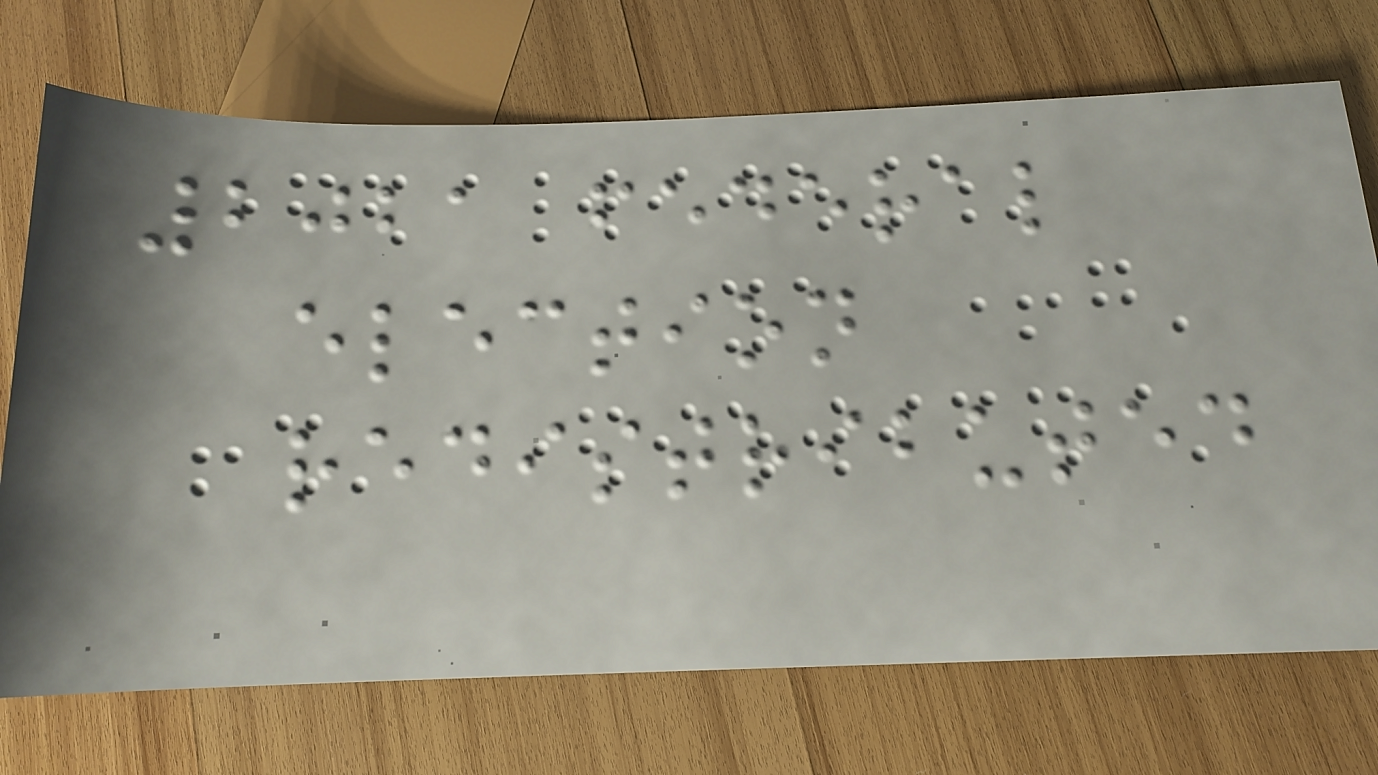2021 federal
election
redistributed
